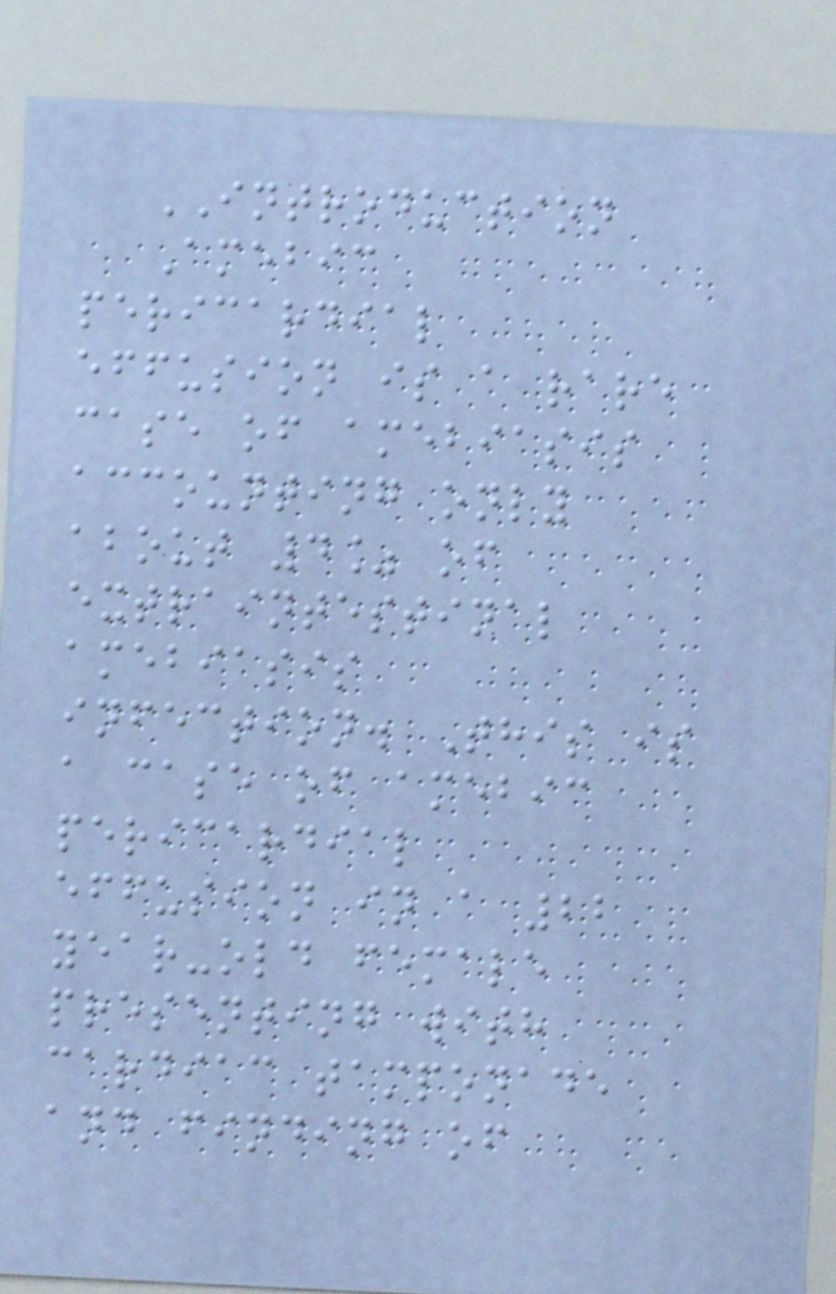INTRODUCTION
Amebic
pericardial
effusion is a rare
case of amebiasis
accounting only
about 4% of
extraintestinal
amebiasis
infection. This is
a case of amebic
pericardial
effusion in a 22
year-old female
presenting with
cardiac tamponade
and finding of
